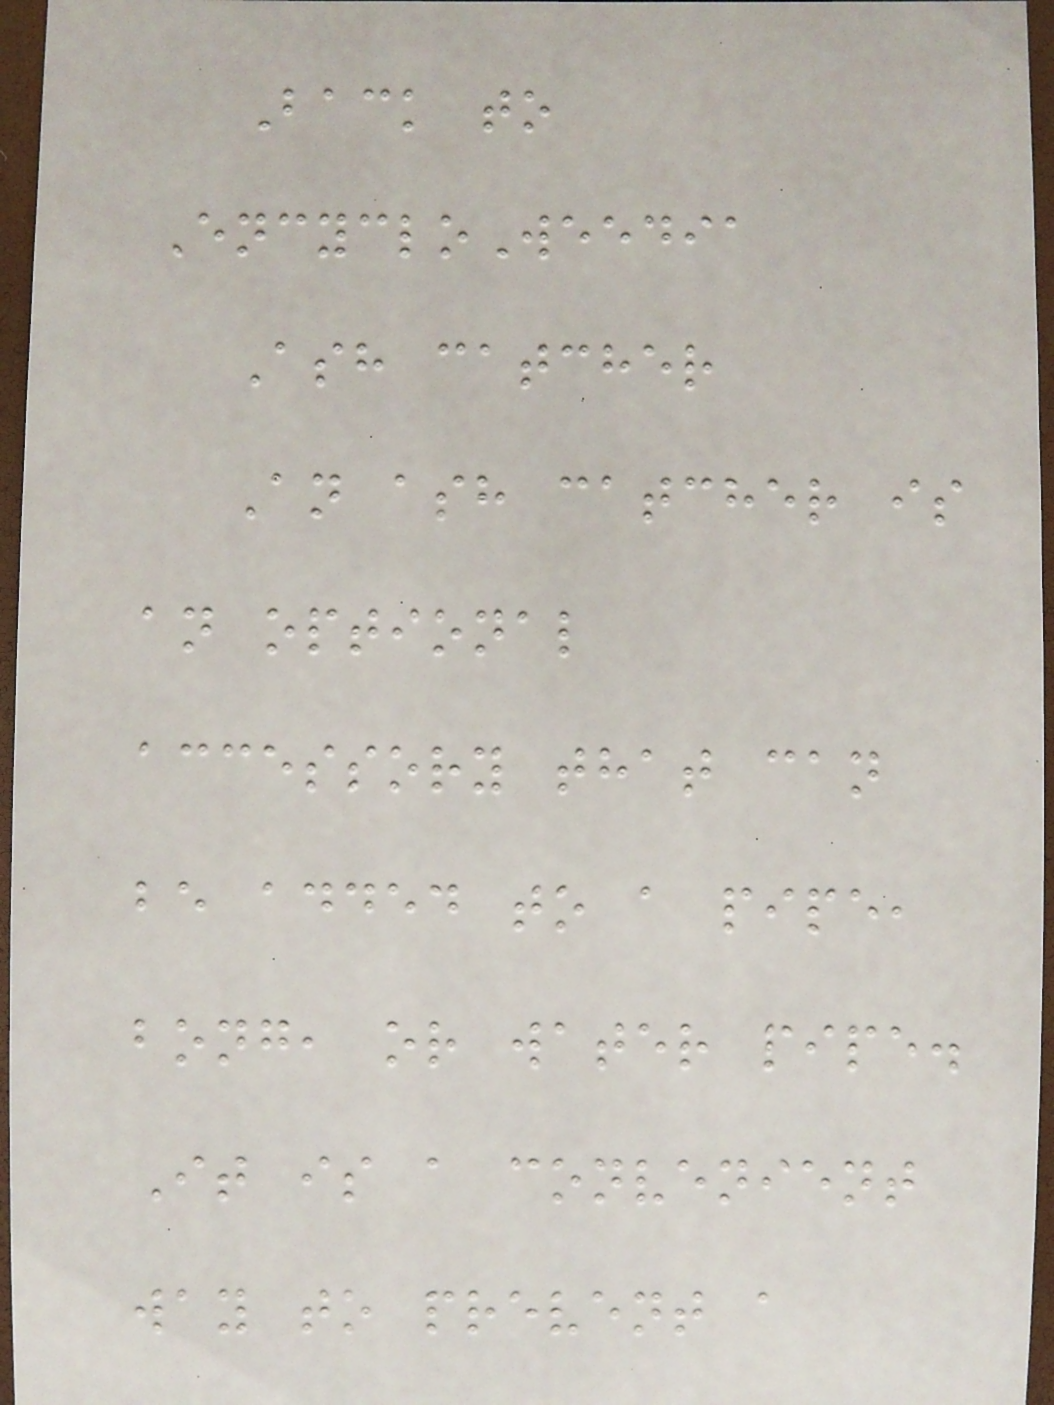Back to
EncycloWeedia
Ash catcher
An ash catcher is
an optional
accessory that can
be added to a pipe,
bong, or water pipe.
It is a convenient
way to prevent a
